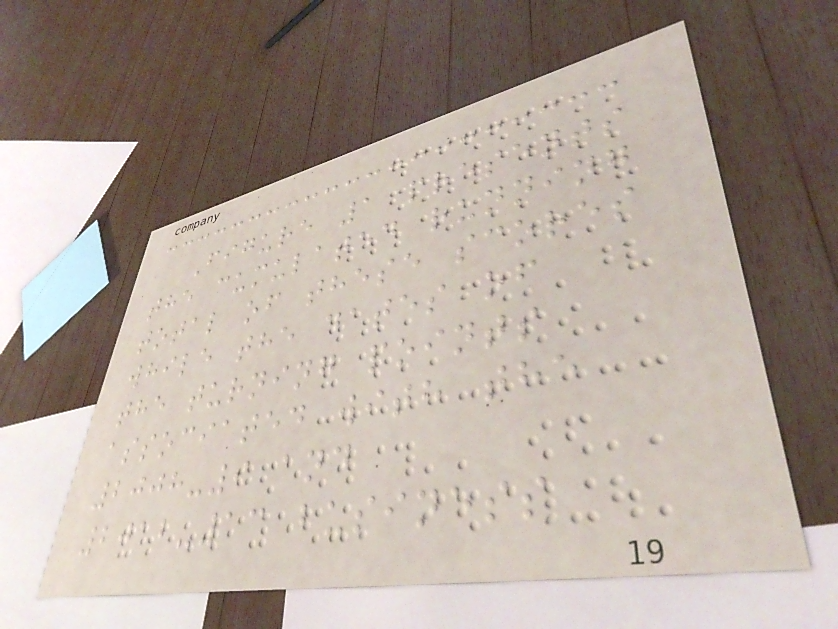Figure 1 presents
the cumulated running
total of these scores
while the dates of
the turning points
associated with the
2008-9 and
2012-13 business
